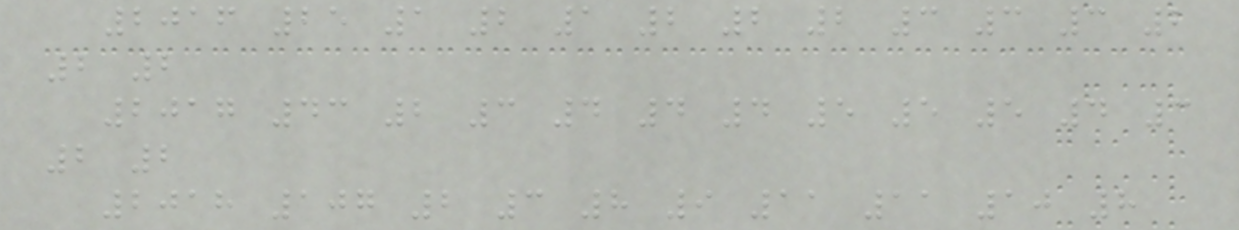2016 25 1 2 1 2 2 2 3 3 3 2
2 2
2017 43 2 3 4 4 4 5 5 5 4 3
2 2
2018 107 2 3 8 9 11 11 10 8
